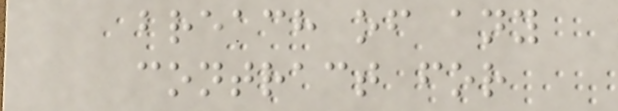breach of any
contract for
